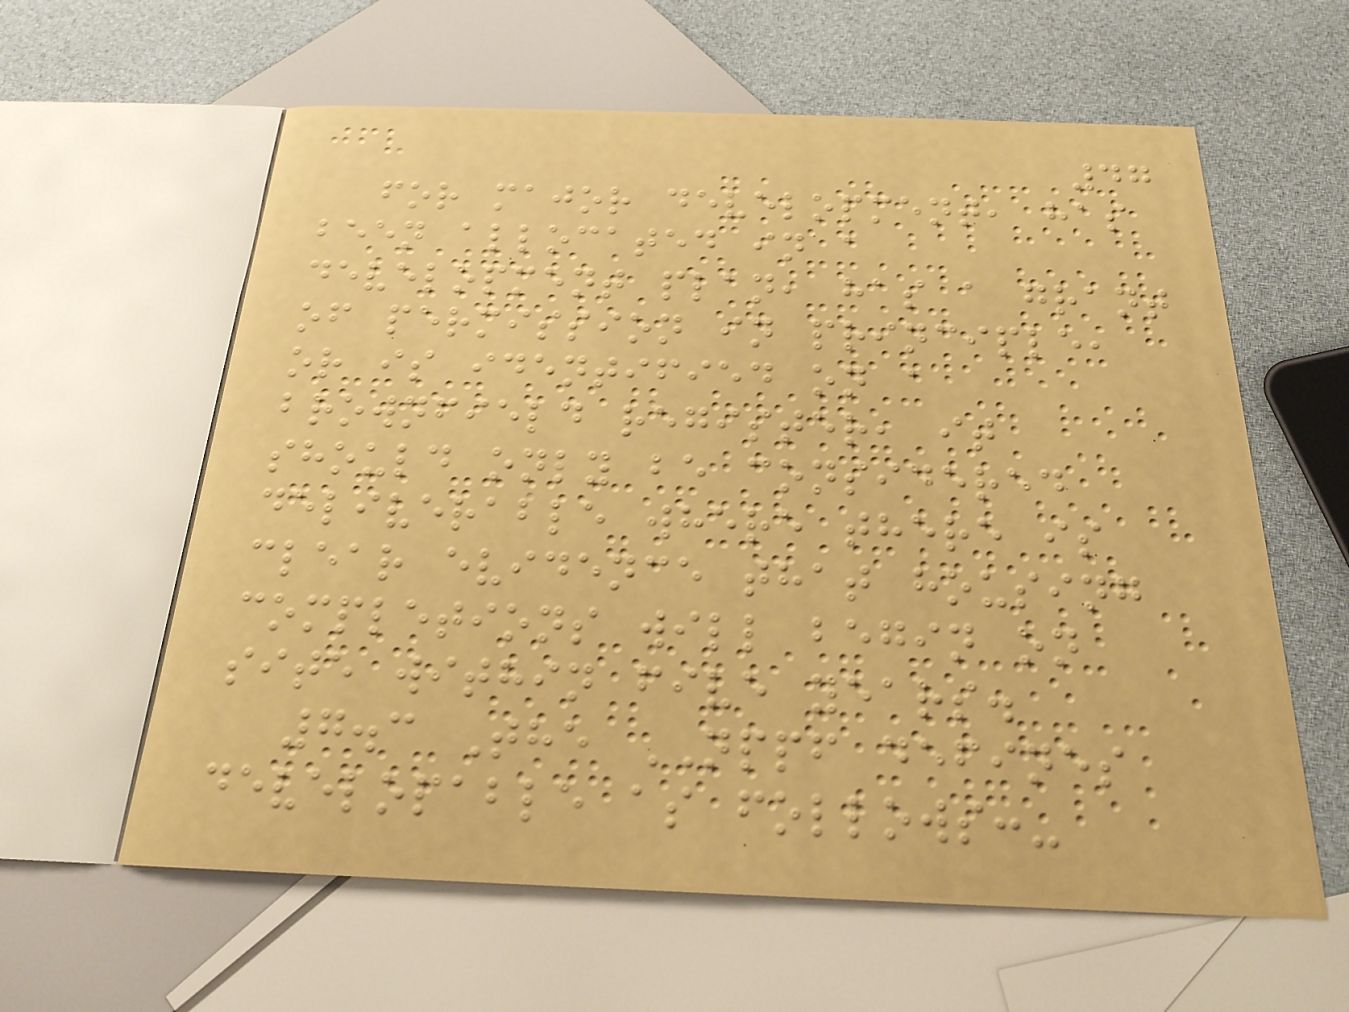47
for major development, has
been allocated in a
development plan, has a grant
of permission in principle,
or is identified on a
brownfield register, it
should only be considered
deliverable where there is
clear evidence that housing
completions will begin on
site within five years.
7.3 The NPPF defines
developable as follows:-
